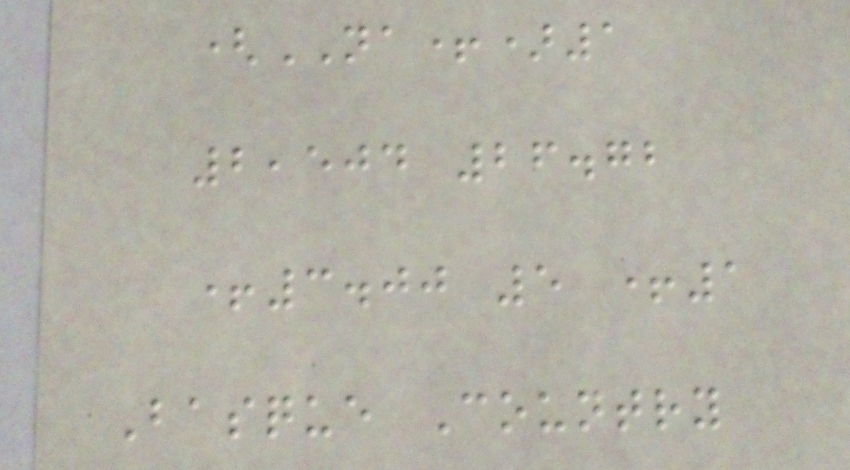(NA+)1
2,504 26.72
+3.00 5 +1
Basque Country
